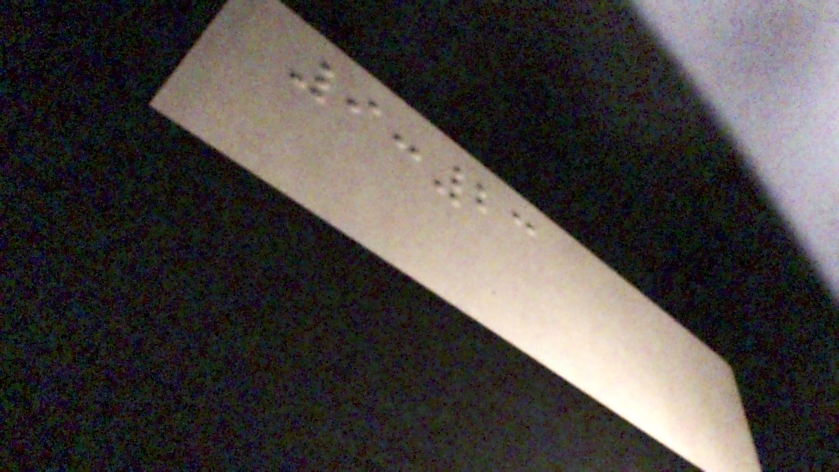9:23
